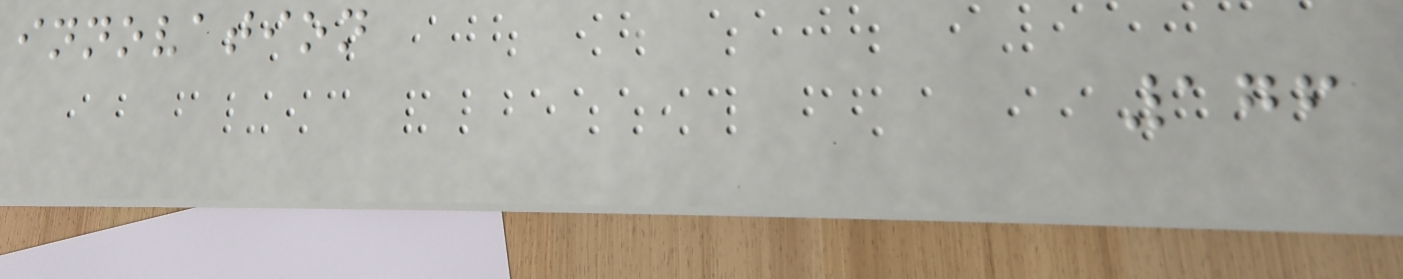innovation
176
